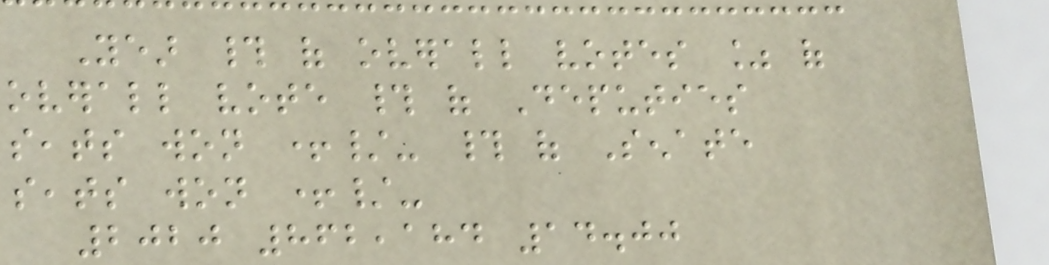Year # of overall votes % of
overall vote # of Deputies
seats won +/- # of Senate
seats won +/-
2020 862,184 14.00
